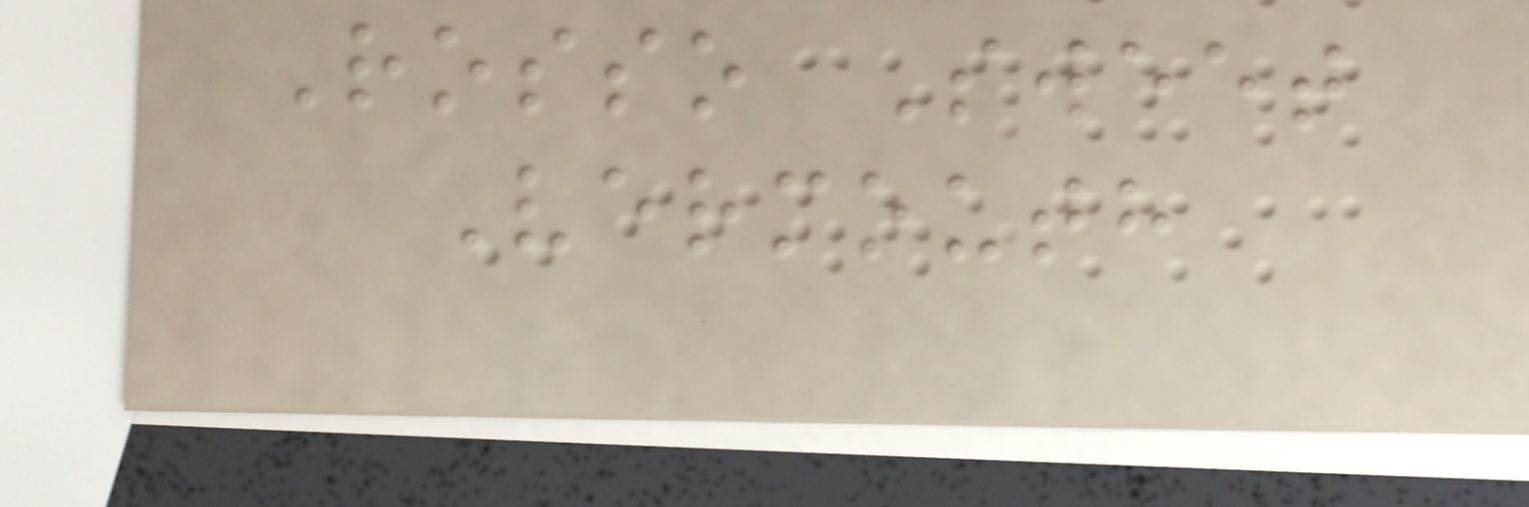Rosso Sweet
Vermouth
